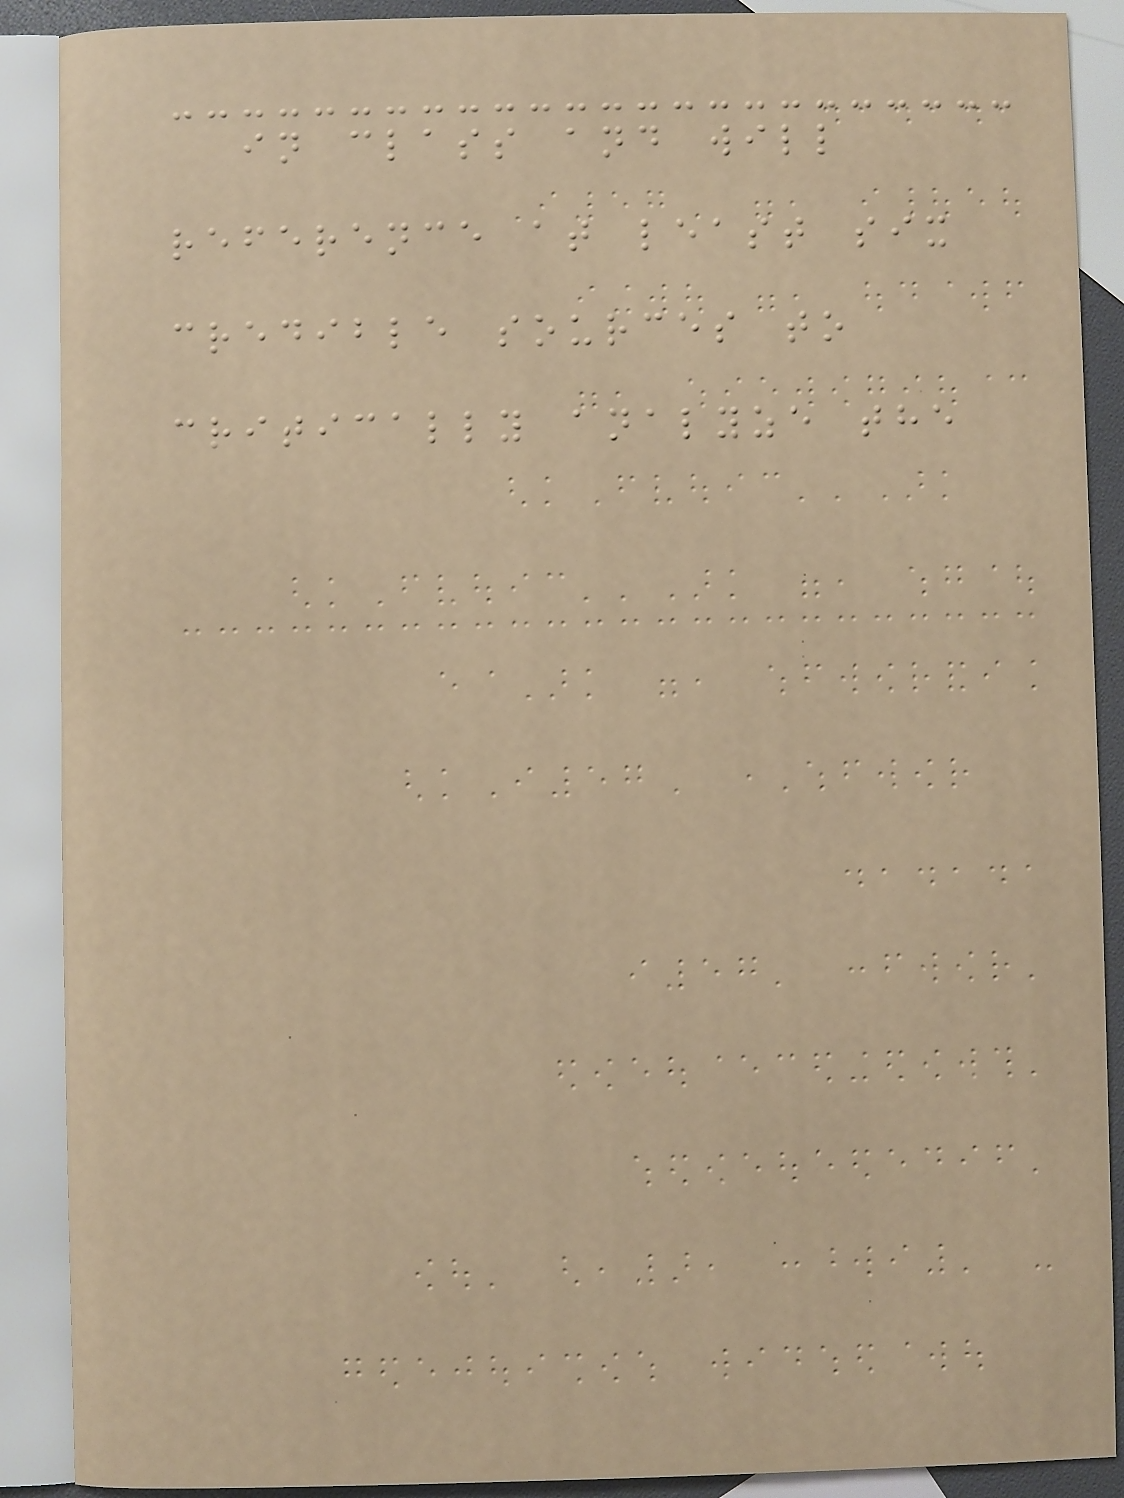in class and will
reference at least six
credible sources to
critically analyze the
